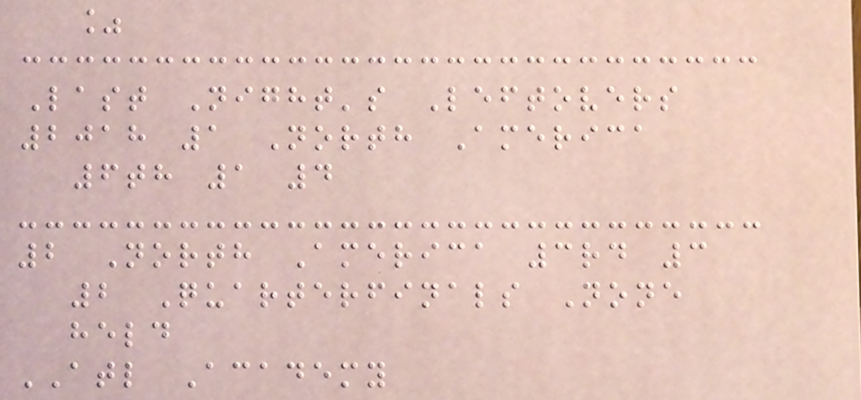%
Last Night's Leftovers
2018 1 North America
6th 1 4
2 North America 3rd 3
2 Quarterfinals None
held
ATL Academy
